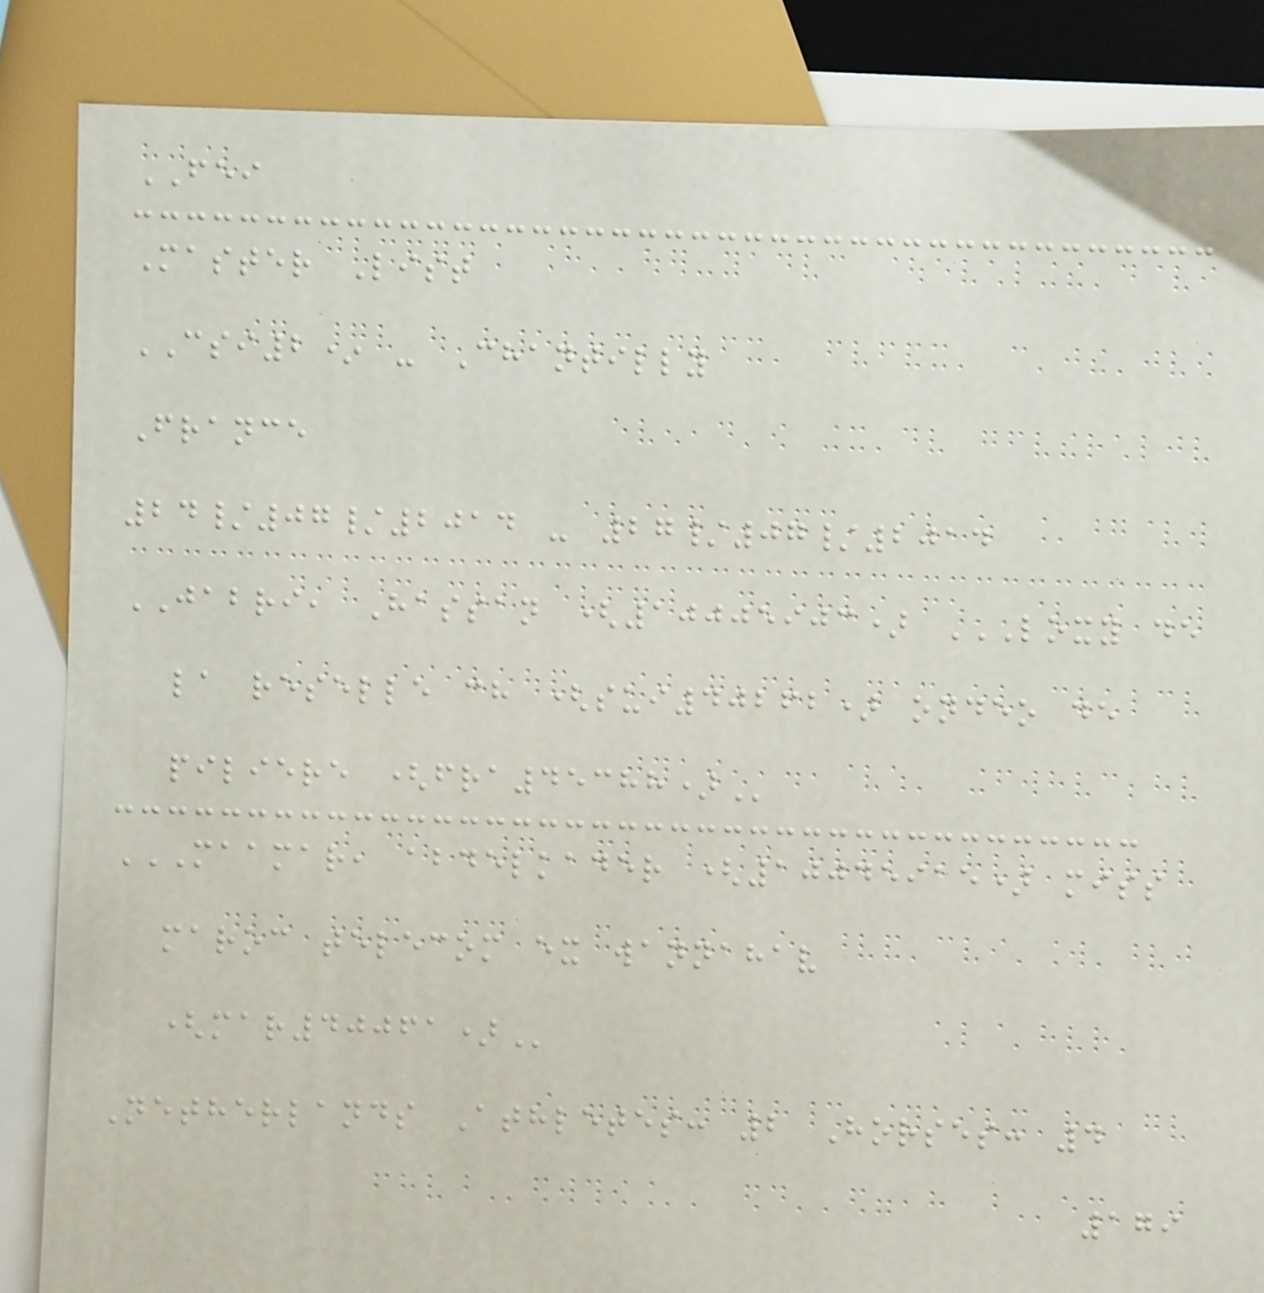FEI
Master List
CSI2* - Chantilly
France
24/07/2014 - 27/07/2014
JABRI, Hassan (10005903) LOXY DE
LA RESELLE CH (SUI40262) ONDEO DE
PILIERE (FRA45388)
MAAMAR, ABDELKADER (10045915) MISS
MAROC TELECOM EX WANNAHAV
(MAR40061)
Netherlands Athletes: 2 Horses: 4
179
